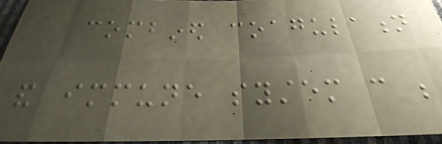combined coagulation
and immune system can be
